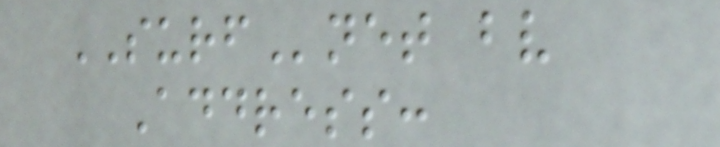SURFnet bv
Address:
